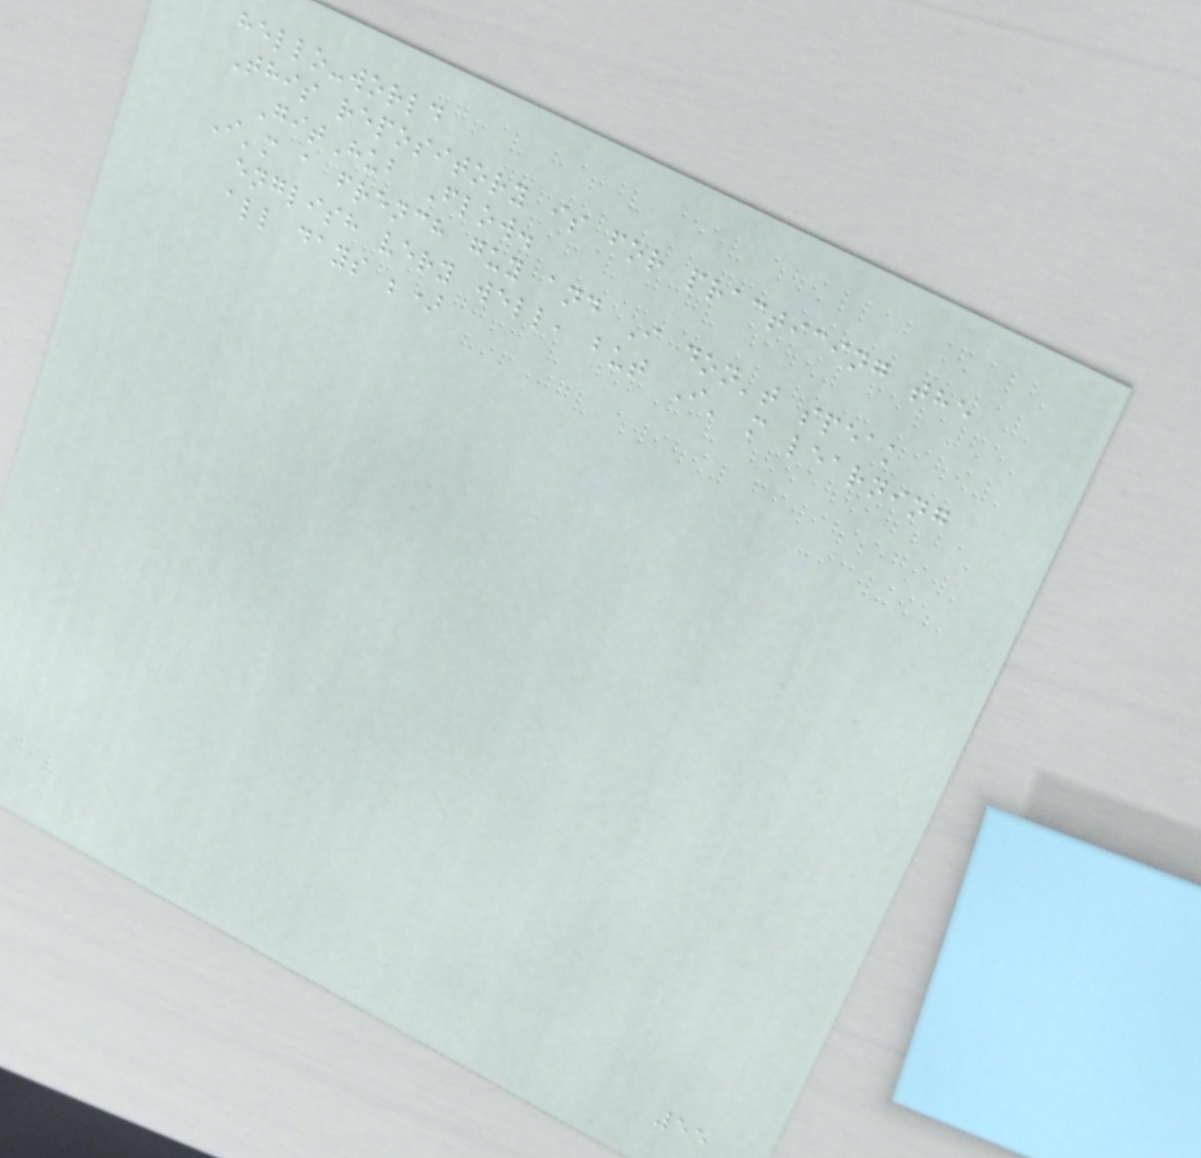hello-world
This repository is for practicing the
GitHub Flow.
I'm a french guy and I don't speak
english very well, but I' m learning
all days ;)
55
